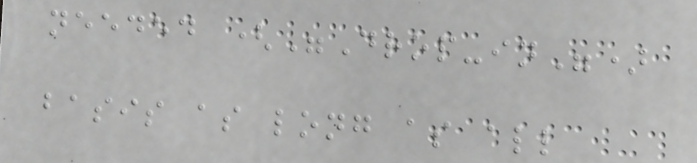needed ("Drop-in")
basis as long as all
